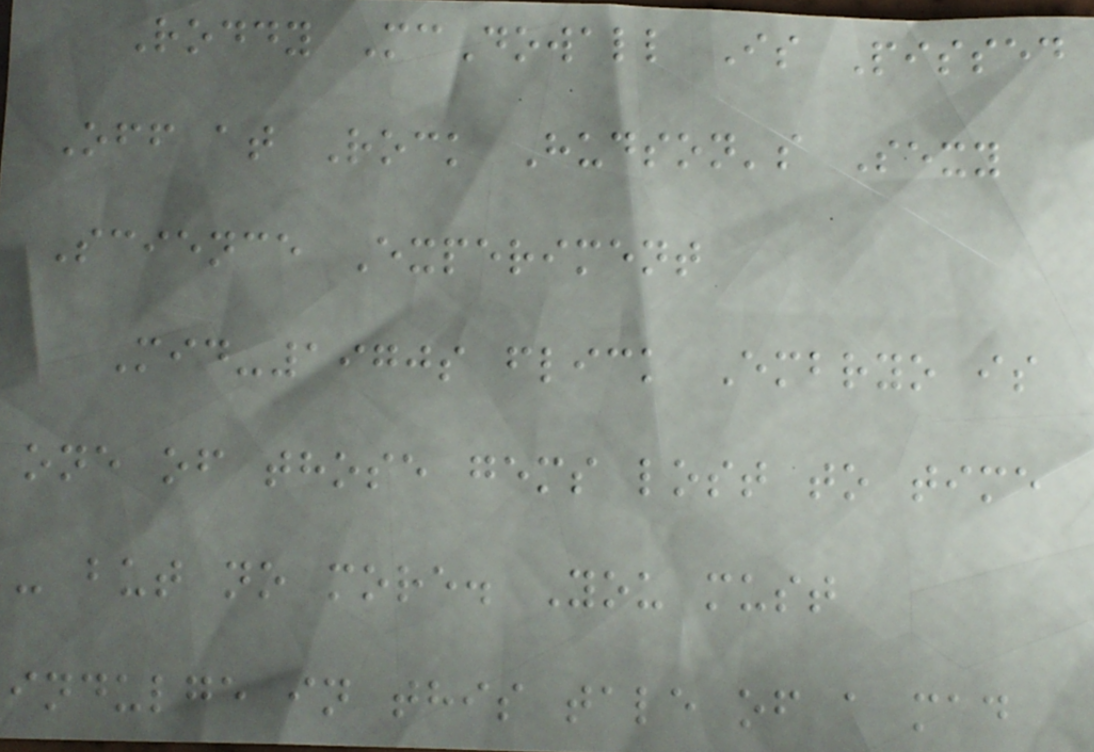Roddy McDowall Is Pissed
Off at Rock Hudson's Sexy
Science Experiment
Mid-1970s flick Embryo is
one of those gems lost to time
- but no more. You must
indulge in this tale of a mad
